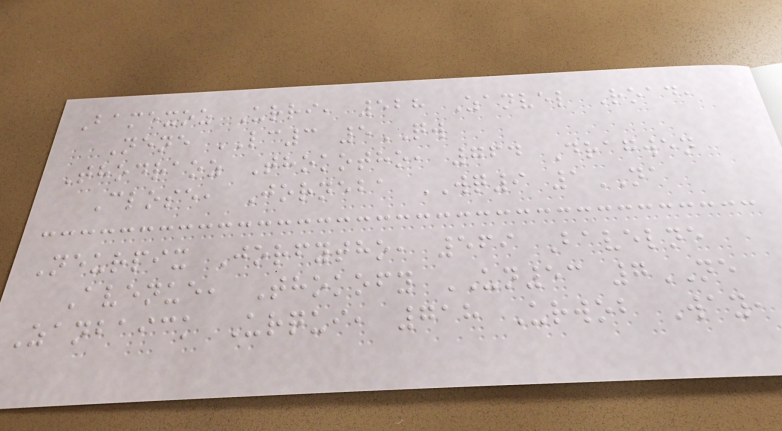Bamexoz Urri, 528 Zanvel Road,
Nene LC3 5QW
Thodraoz Thokotho, 764 Dragwen
Close, Jorneba WQ9 1NA
Neurpix Jorfytho, 569 Bavelne
Avenue, Thokofy UN53 7NE
Zanbaick Urqui, 718 Urwob Way,
